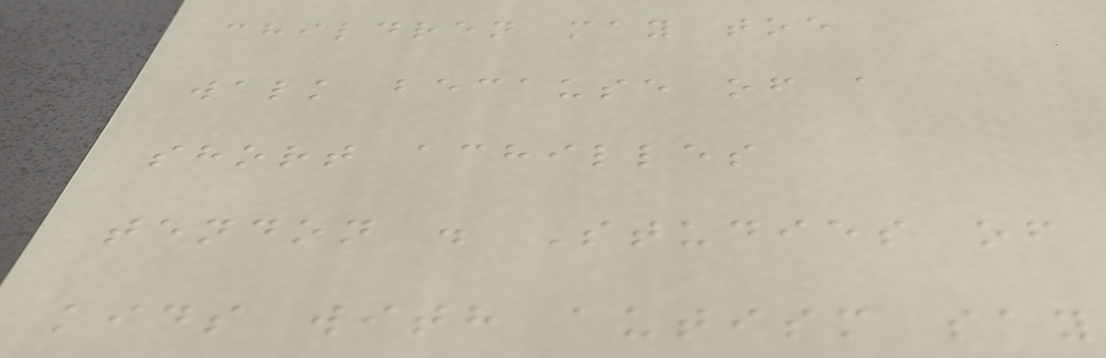children may toe
walk because of a
short achilles
tendon . Studies of
kids with autism say
